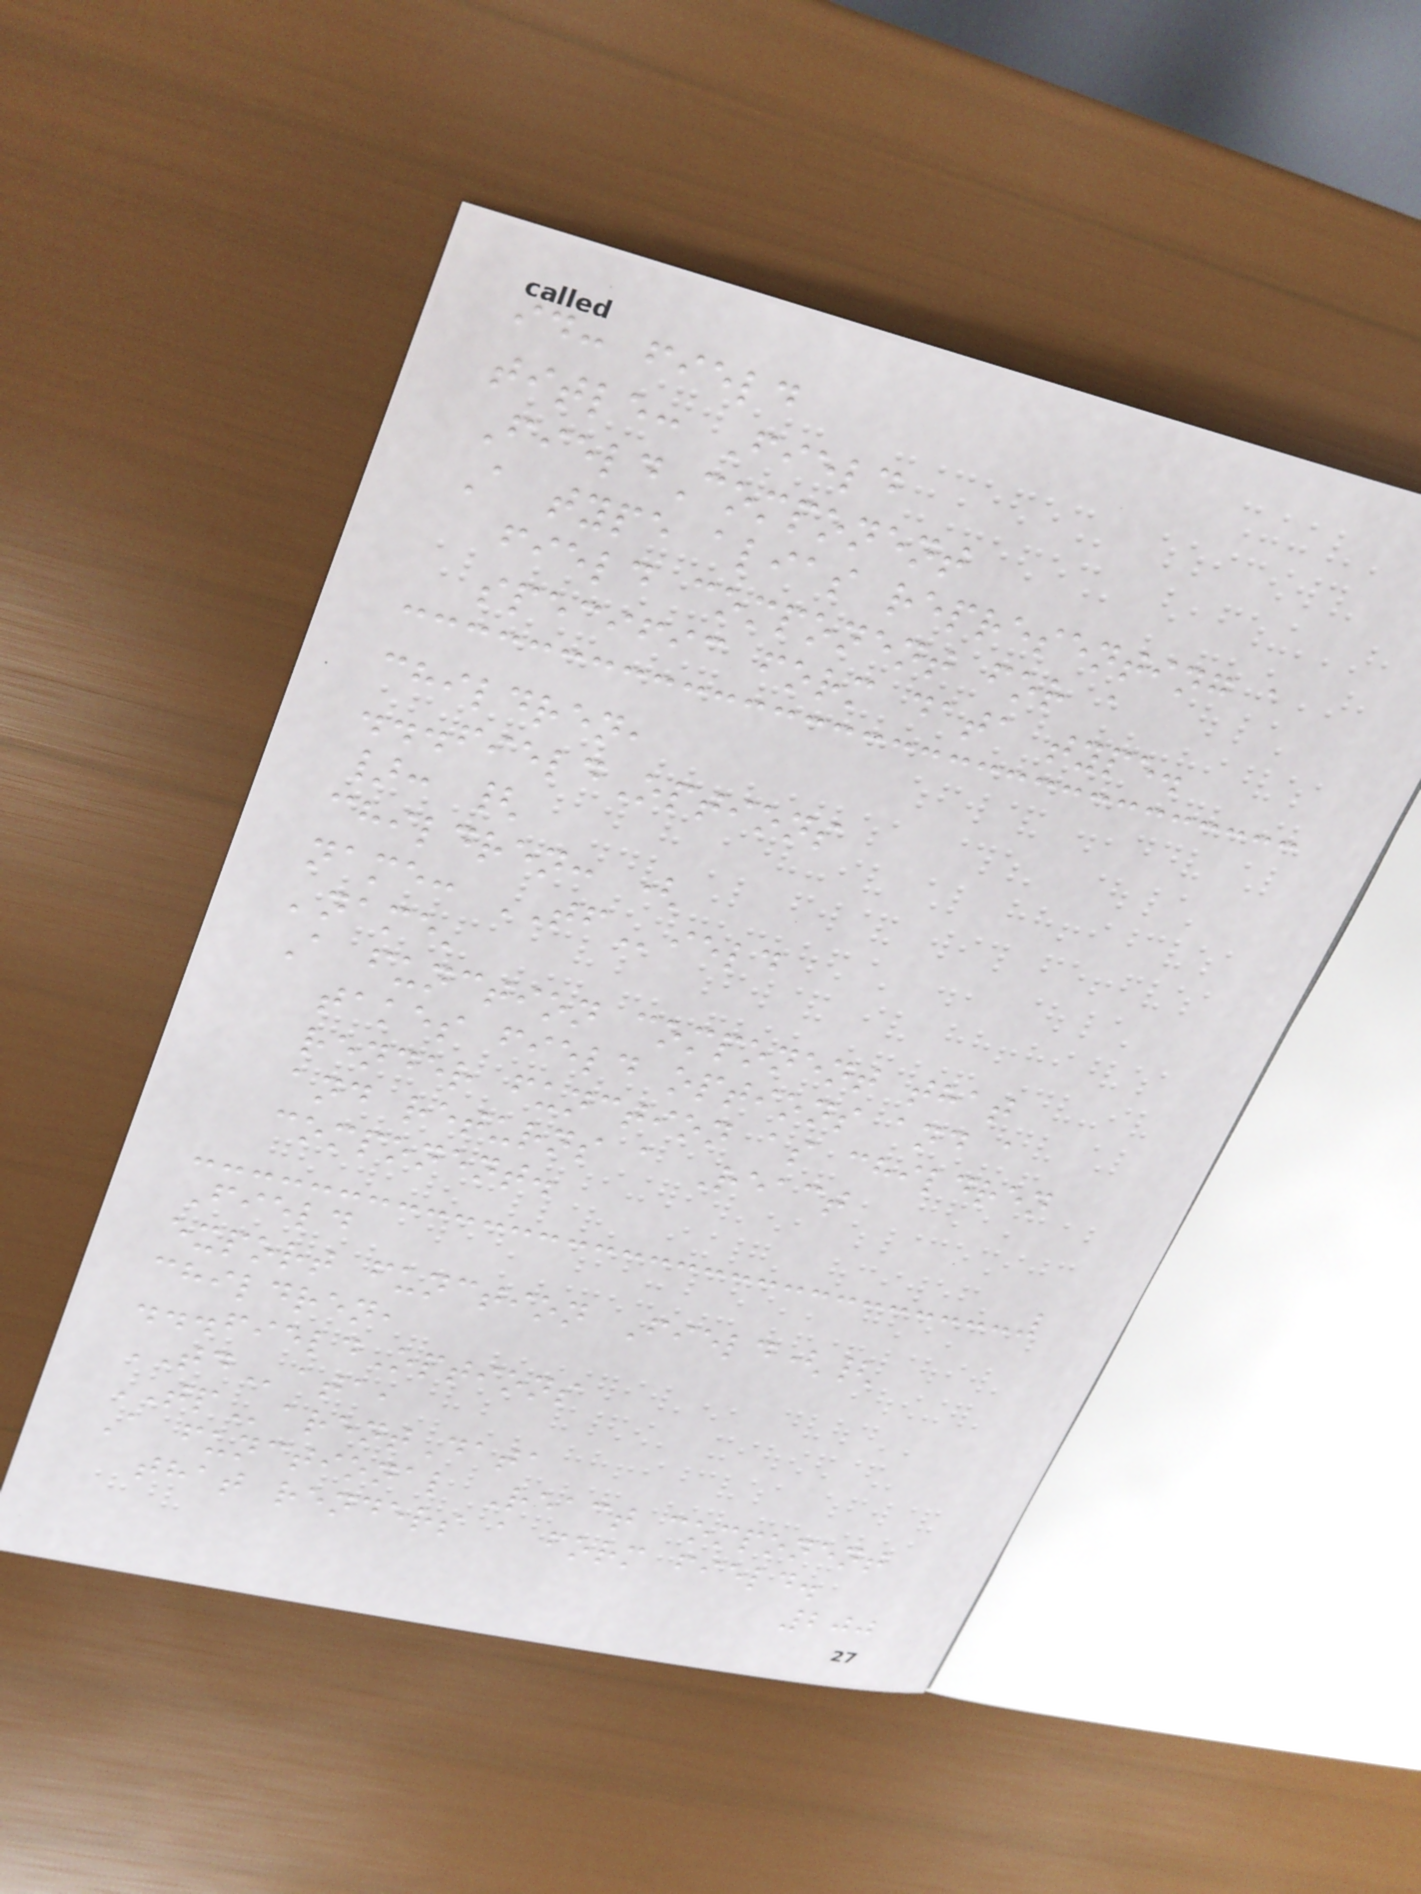id: field
title: Field
FieldComponent
A type alias representing a
field component for a
specific form data type.
children,
...fieldOptions
}: {
children: (
name: TField
'name'
A function component that
takes field options and a
render function as children
and returns a React
component.
Field
export function Field({
children,
...fieldOptions
TData,
TParentData
A functional React component
that renders a form field.
200
